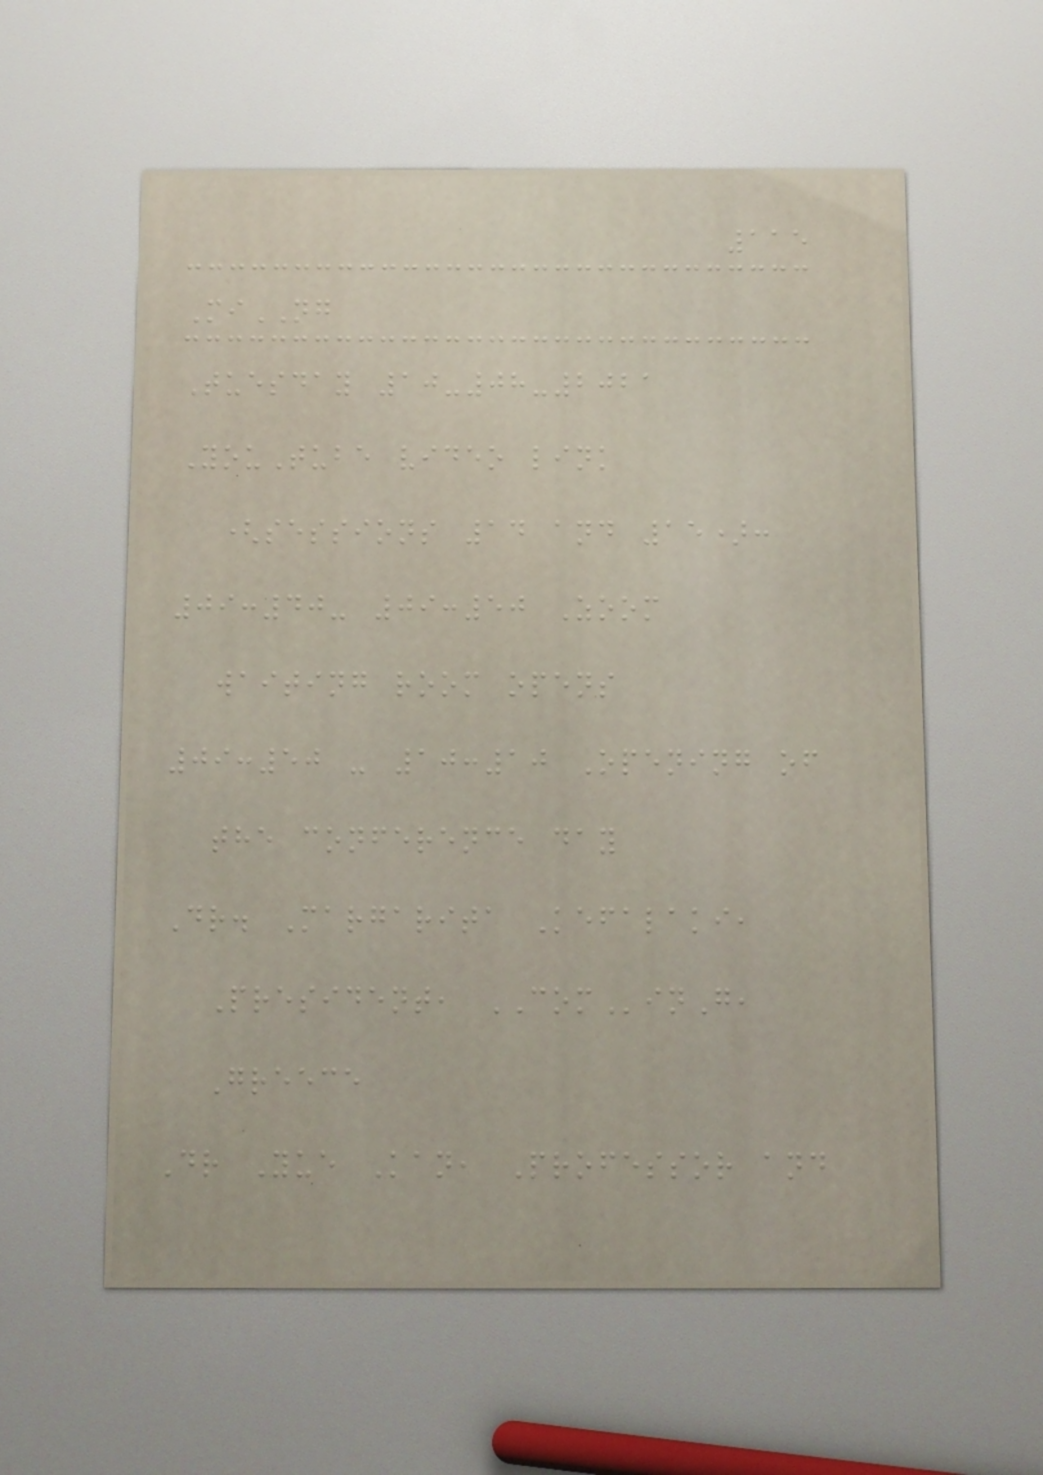115
MiNG
Tuesday 10-08-2021
YouTube video link
(sessions 14 and 15):
09:40- 09:50 Zoom
waiting room opens
09:50 - 10:10 Opening of
the conference day
Dr. Margarita Kefalaki,
President, COMinG,
Greece
Dr Yue Kan, Professor and
